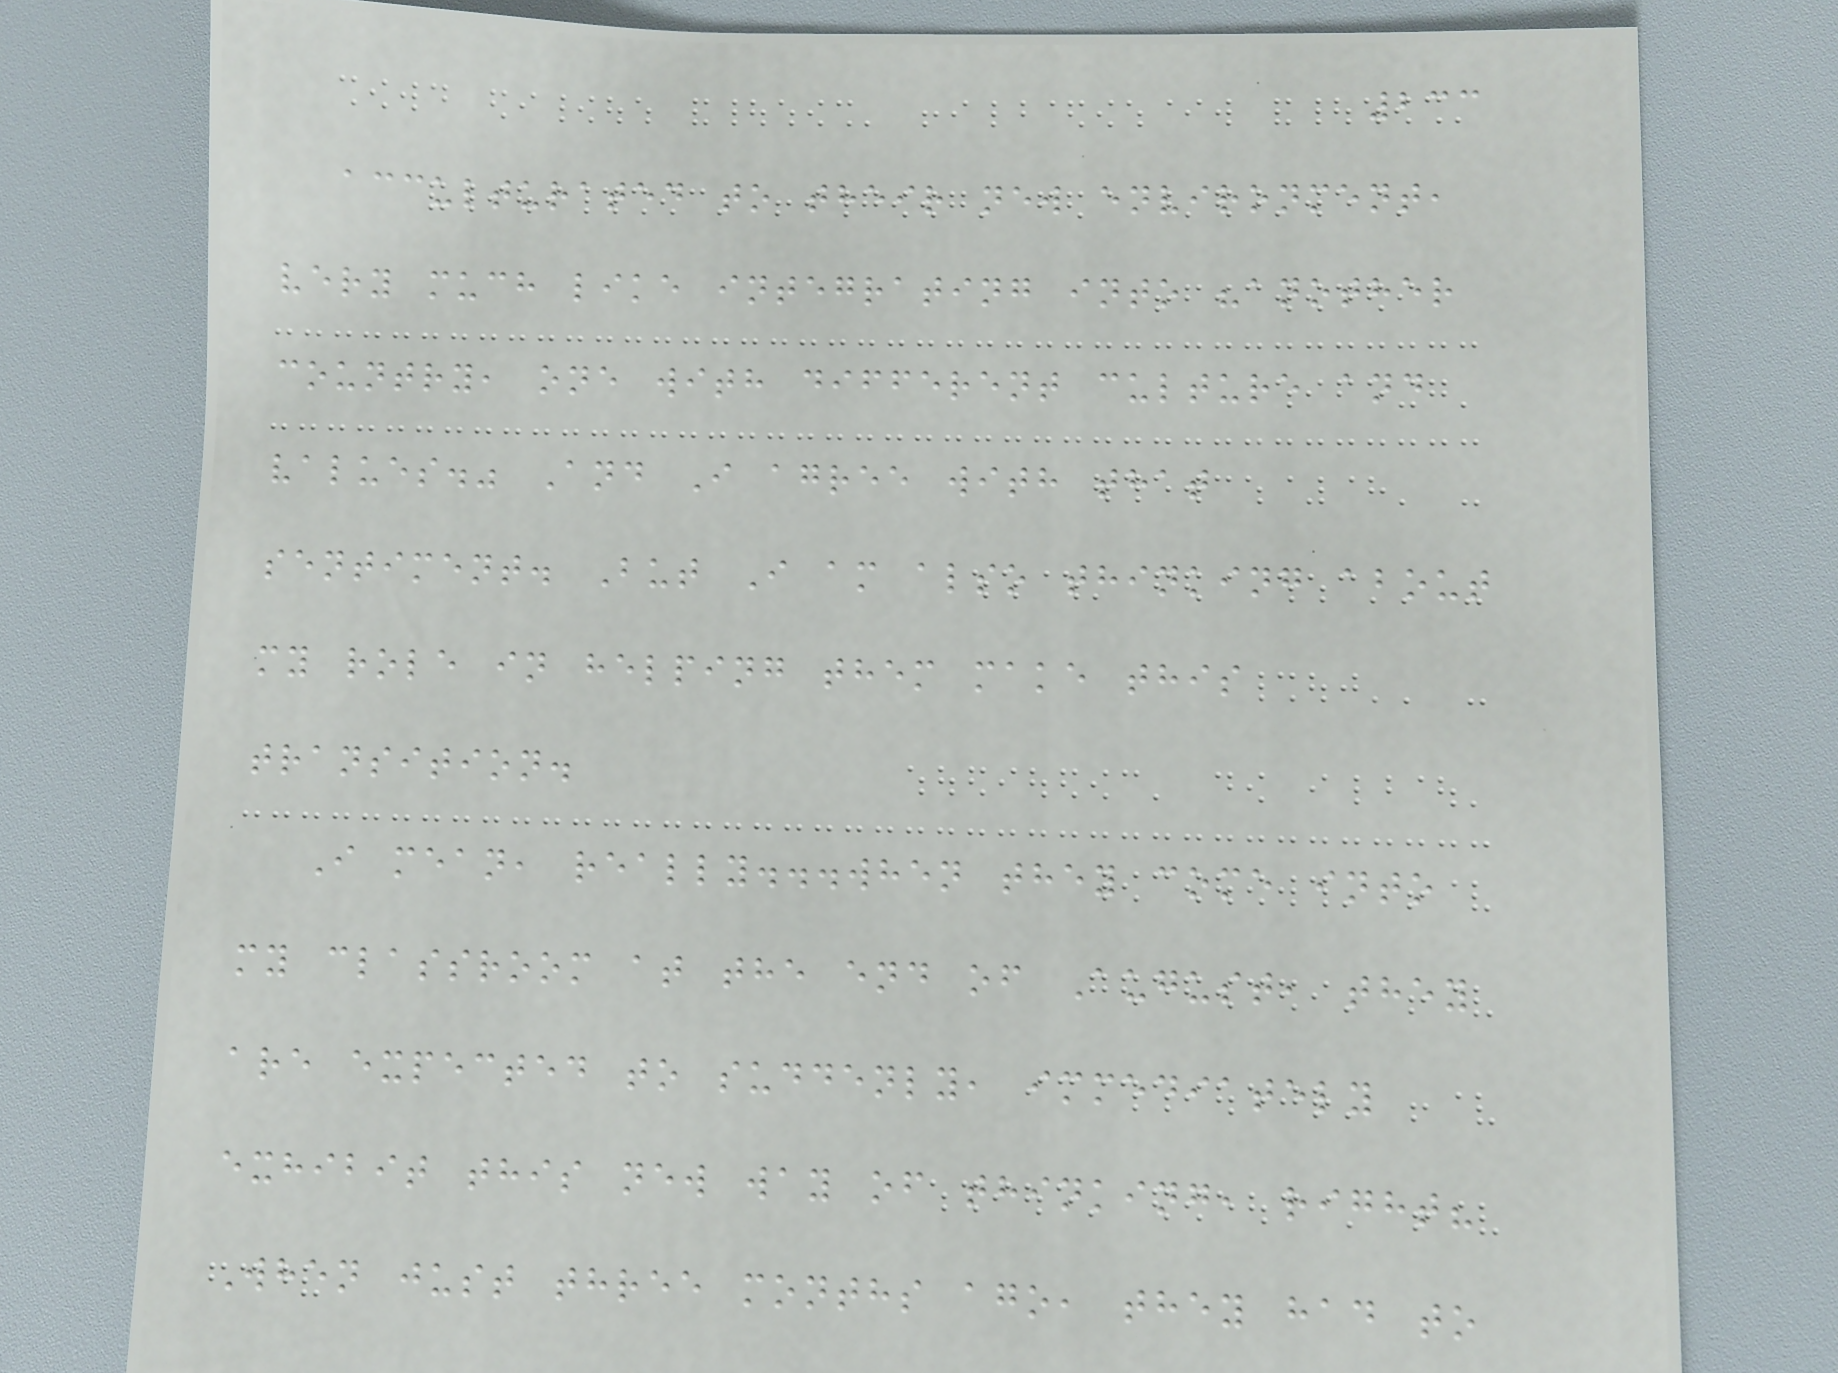233
acculturated to their new environment,
very much like integrating into "another
country, one with different culture and
values." And I agree with that
sentiment. But I am also thinking about
my role in helping them make this
transition.
I mean, really...when they come into
my classroom at the end of August, they
are expected to suddenly, immediately
exhibit this new way of thinking, right?
When just three months ago, they had to
